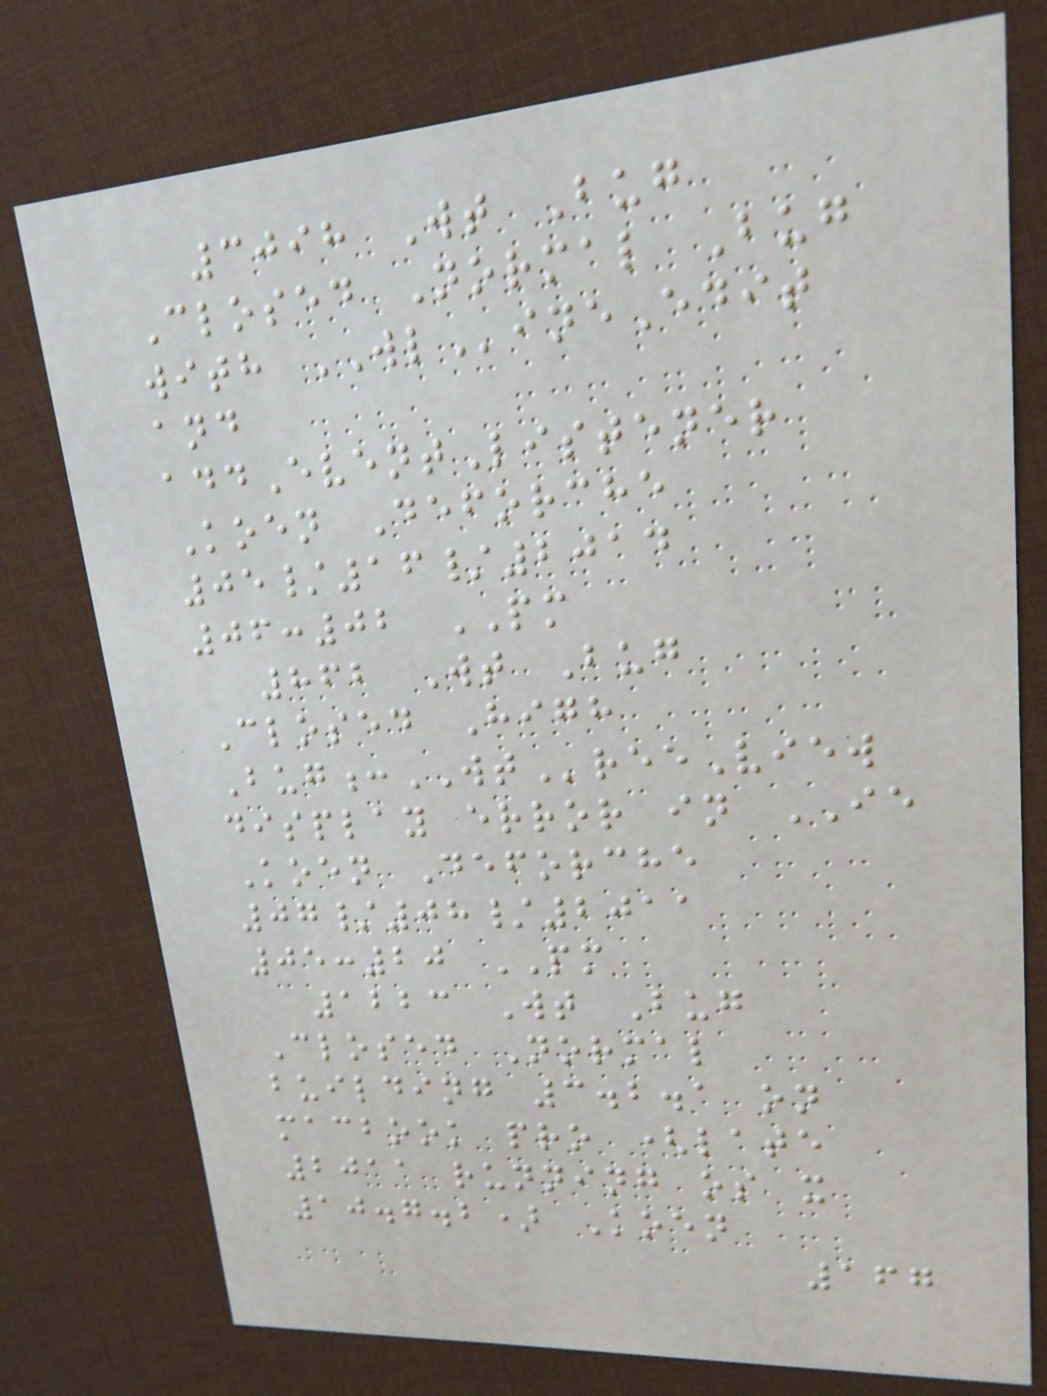3098 Wt Bug
Closed Normal Bug
with WLineEdit
and
addEventListener
Koen Deforche
05/16/2014
06:02 PM
862 Wt Bug
Closed High
Bug:WTreeView
display error in IE
Koen Deforche
07/08/2011
05:20 PM
1223 Wt Bug
Closed Normal
building 3.2.1 on
macbook pro (late
2011 running os x
10.7.2) Koen
167
